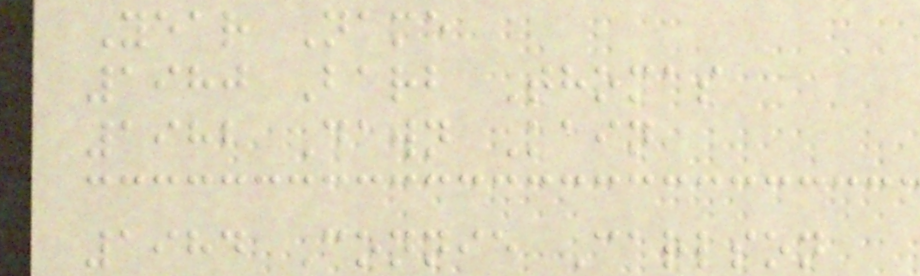Year Name
1980 Barb Thomas
1982 Dawn Kain
1984 Connie Carlson
